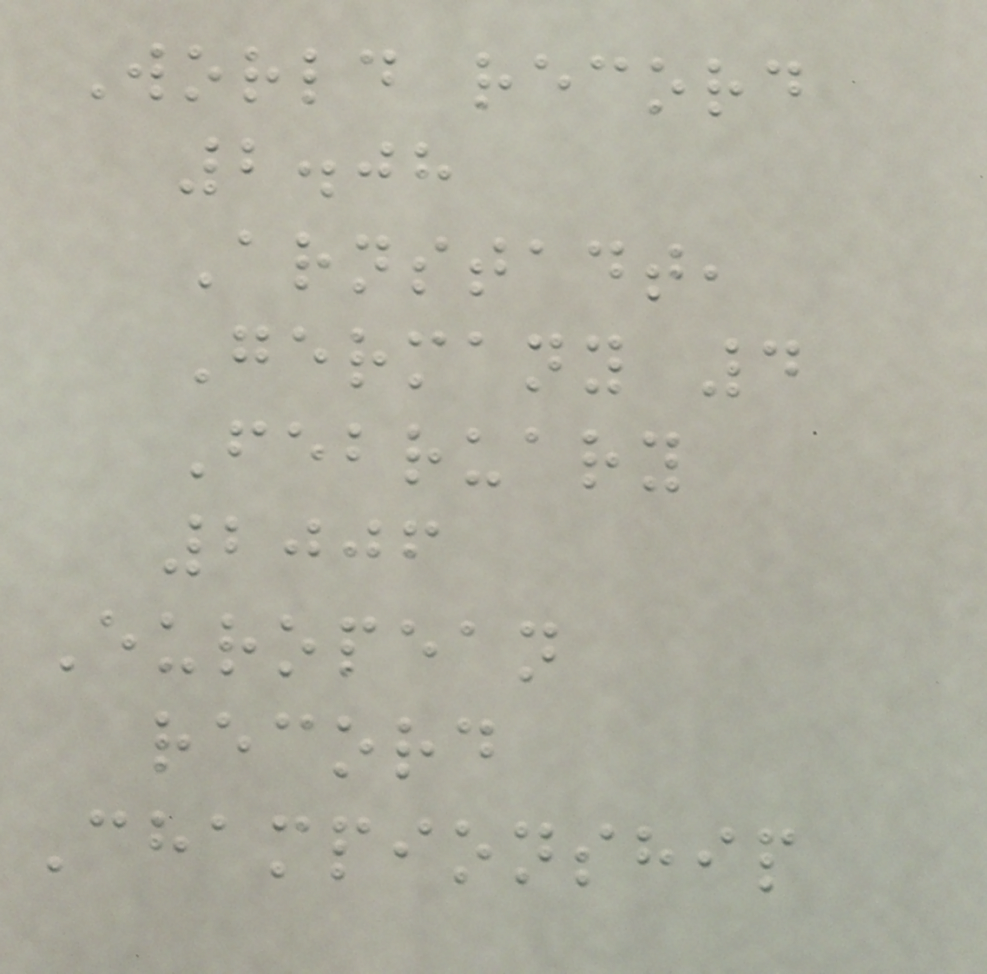World record
2.08
Arnstadt,
Germany 4
February
2006
European
record
Championship
